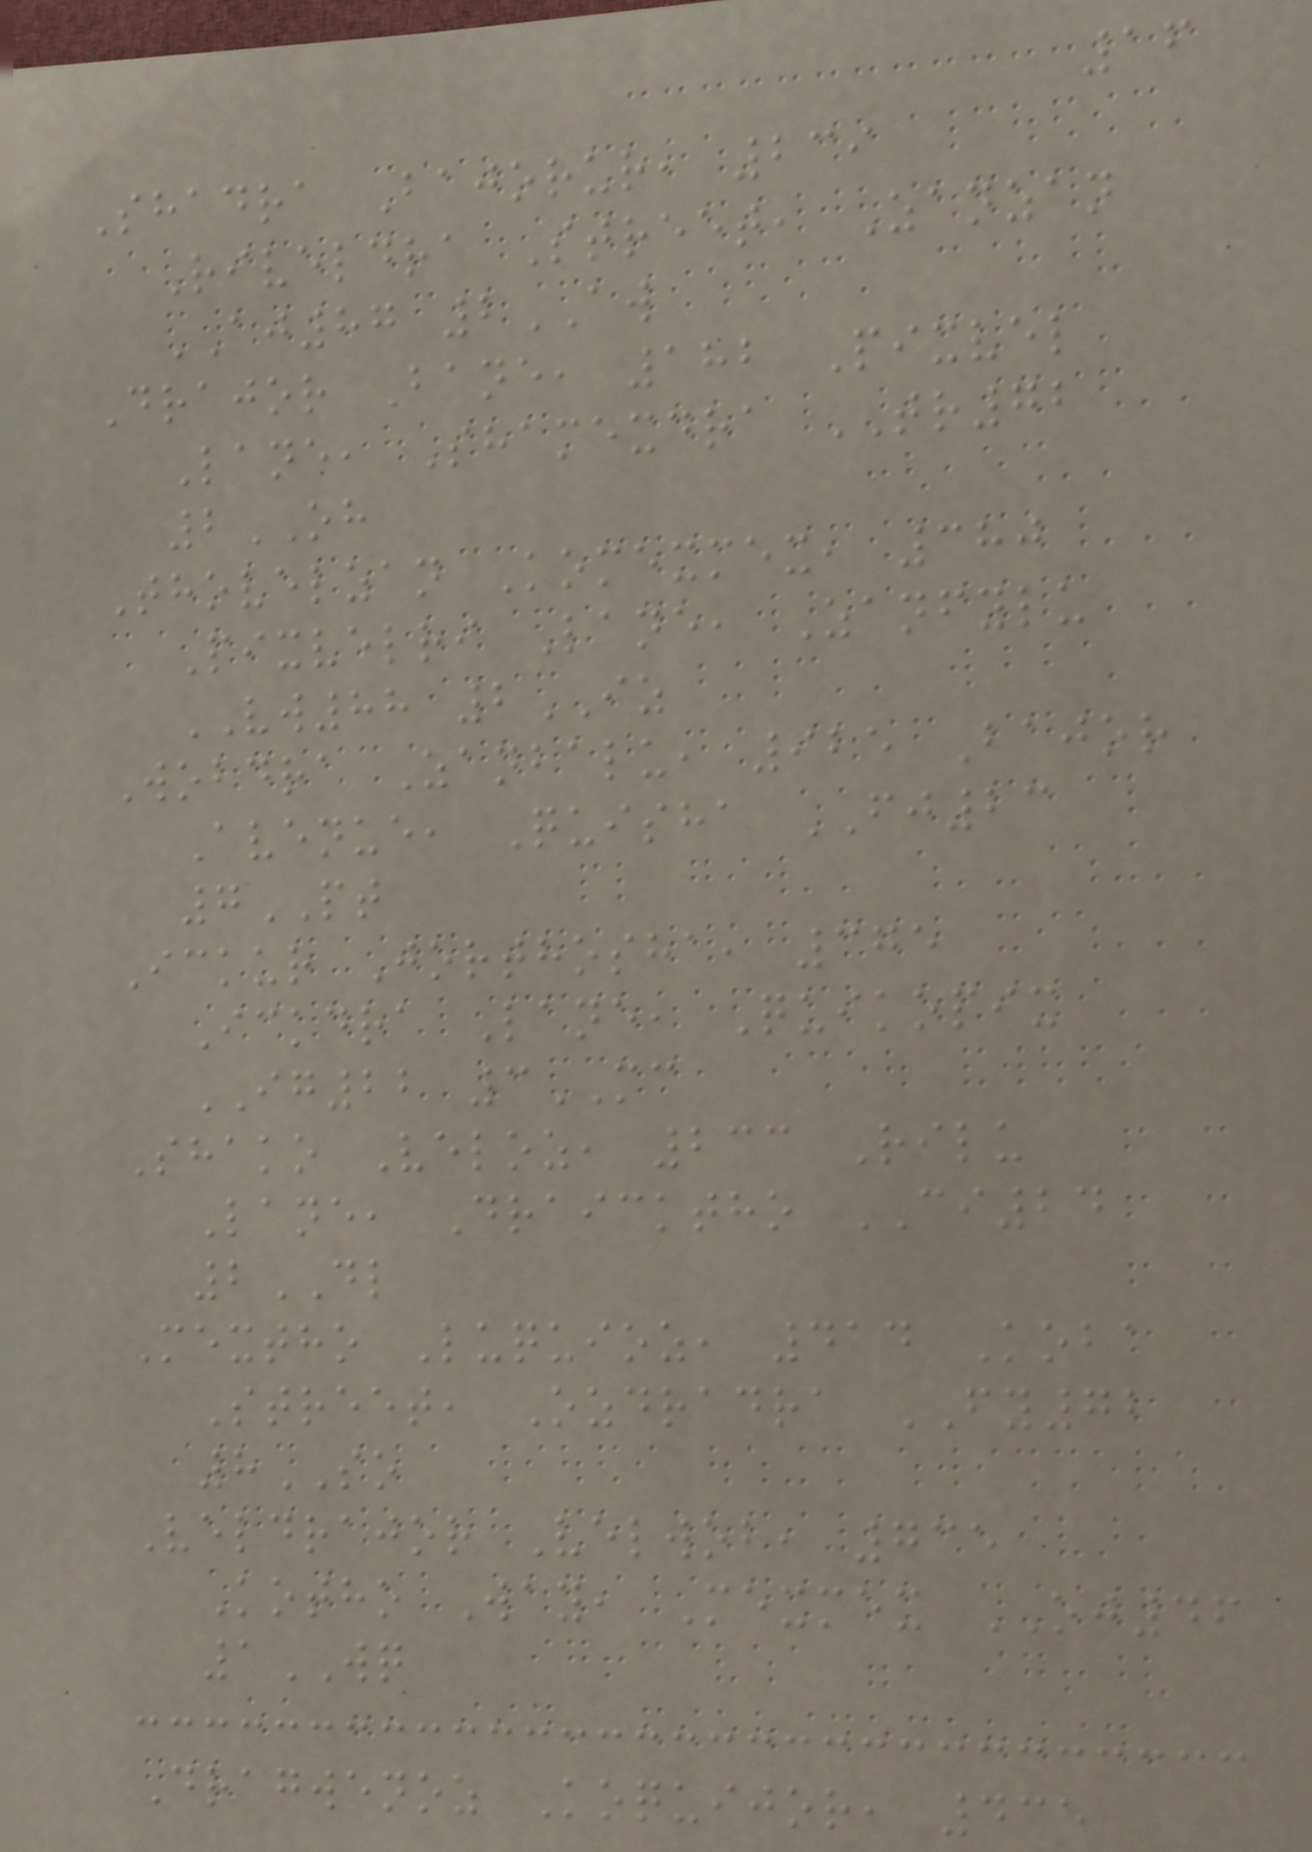16
Shadra Bajorur, 239
Riveldra Street, Zanzan
AJ87 2AW
Drajor Bane, 182 Pixvel
Lane, Shamexdra TR72
2OH
Thovelzan Komexmex, 380
Pixvelri Lane, Zanfylu
VW88 2IZ
Wobdra Zanbalu, 925 Bajor
Avenue, Quisha FJ23
7PT
Ickur Jorthosha, 375
Ickdra Lane, Quikopix
IG22 3MC
Shako Veloz, 233 Rilu
Lane, Draicktho CI24
2DL
Mextho Luquioz, 414 Koba
Street, Ozdradra FY72
8SO
Veldrajor Velwob, 735
Kotho Way, Mexmex OJ46
1WQ
Dragwenoz Koquijor, 435
